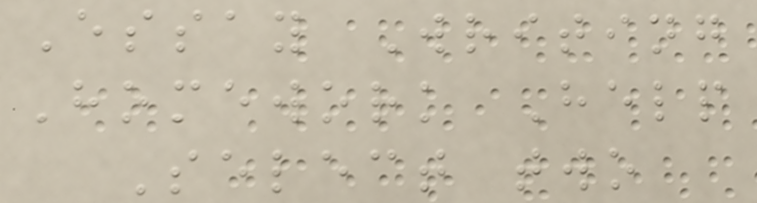Essay Writing
Homework Help
Select two
